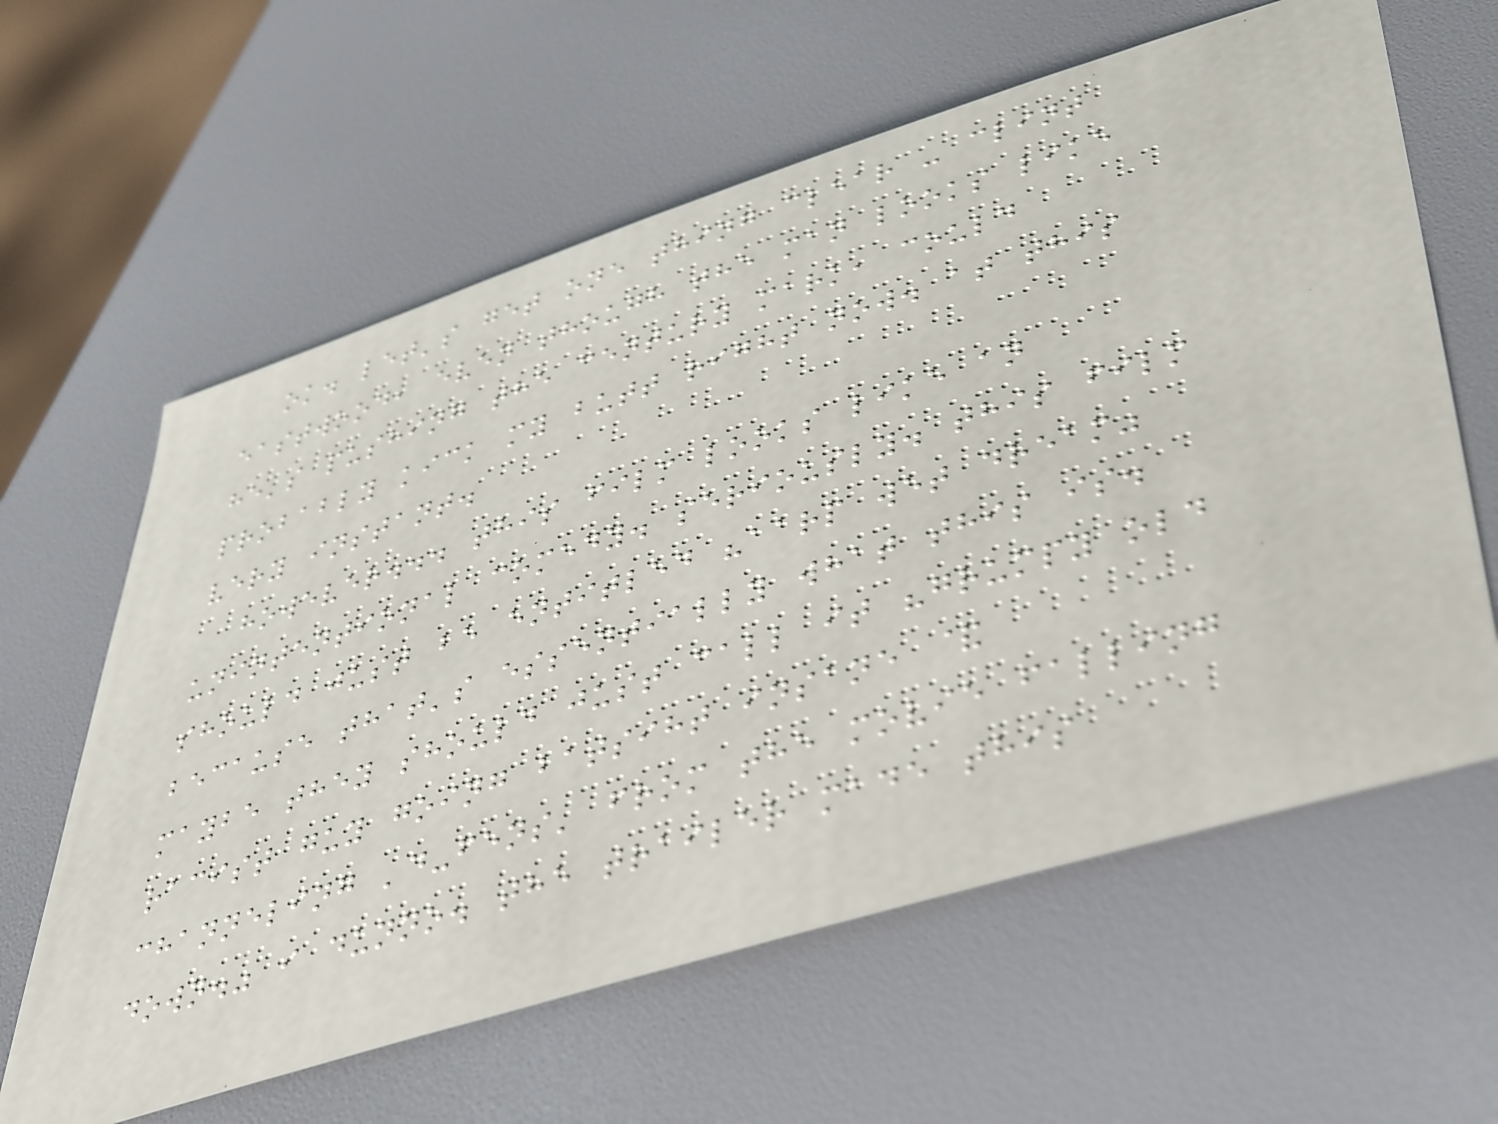ok. let's get one thing clear - clint
eastwood, even though the man looks like
he's pushing the century mark, could
probably kick my butt right now. at this
very instant.
however... this film looks like an
unintentional comedy. seriously. this film
should just be entitled "aarp wet dream"
because that's essentially what this is.
maybe they should just call it "grumpy old
racist guy going batsiht insane &
channeling 'd-fens' from the movie falling
down." i dunno. the trailer made this
